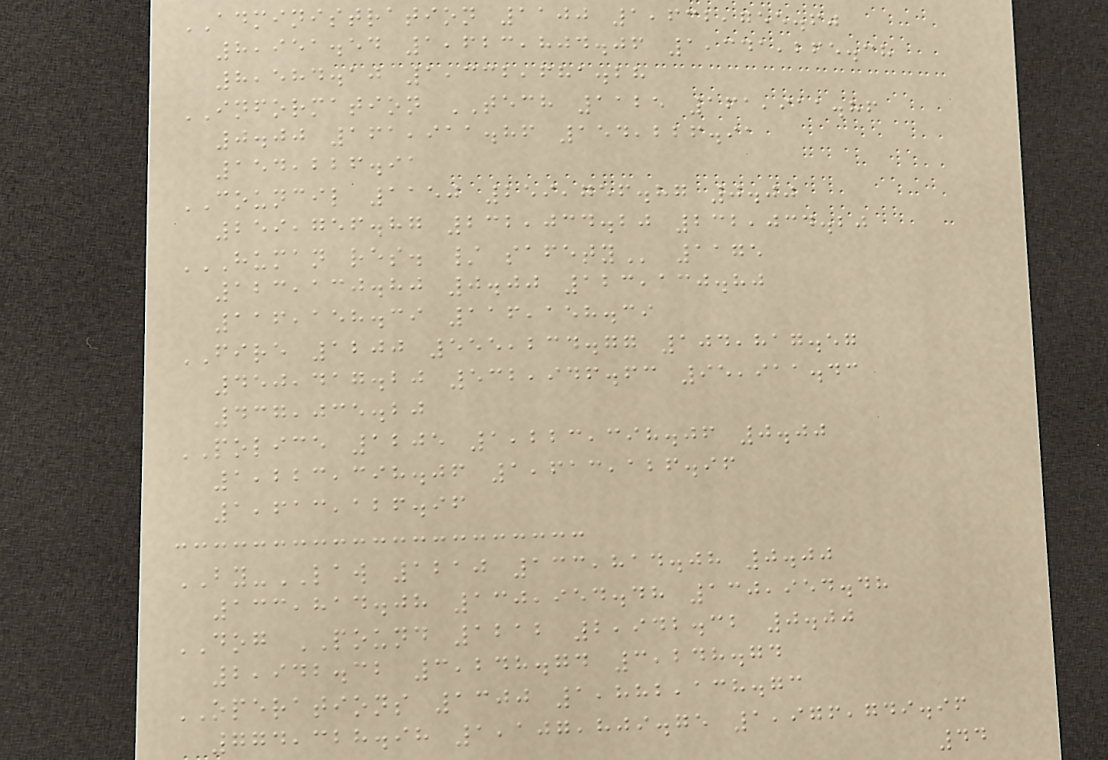ADMINISTRATION 1100 1,632,755.60
8,951.54 1,623,804.06 1,341,265.38
8,584.10 1,332,681.28
INFORMATION TECH 1125 161,911.86
0.00 161,911.86 154,226.91
154,226.91
COUNCIL 1150 259,756.87 0.00
259,756.87 232,034.20 232,034.20
HUMAN RES. / SAFETY 1175
123,130.80 0.00 123,130.80
116,158.39 116,158.39
FIRE 1200 555,234.77 104,817.57
450,417.20 532,946.63 95,911.43
437,035.20
POLICE 1205 1,223,398.06 0.00
1,223,398.06 1,613,126.96
1,613,126.96
BY-LAW 1210 133,814.08 0.00
133,814.08 130,954.48 130,954.48
DOG POUND 1212 2,942.32 0.00
2,942.32 3,248.74 3,248.74
OPERATIONS 1300 1,882,138.73
774,328.98 1,107,809.75 1,976,749.96
44
